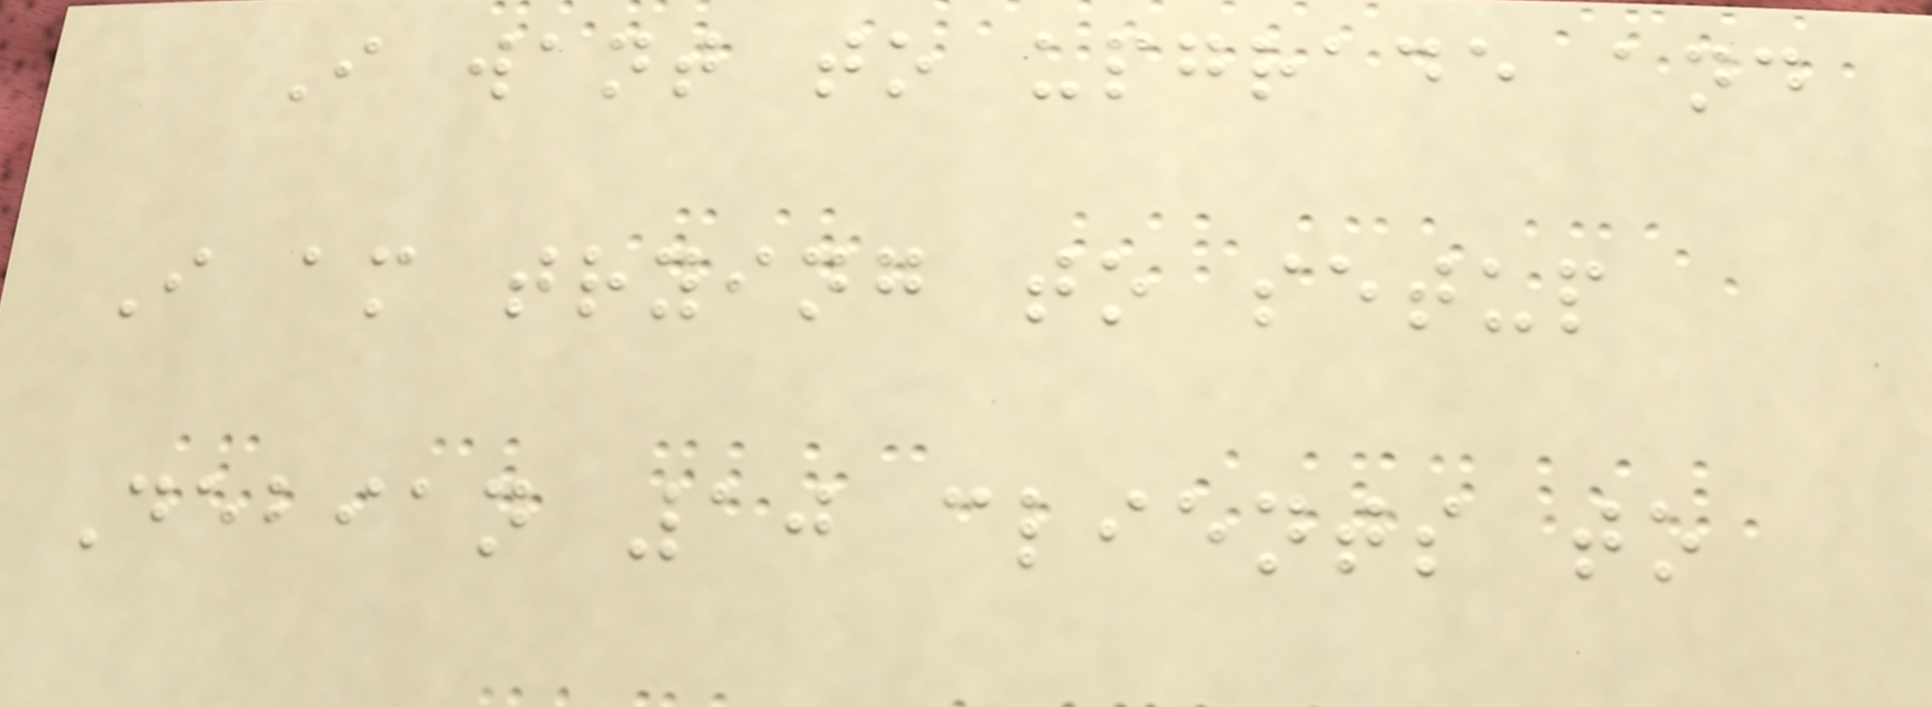I want to upgrade and
I am trying to setup
Debian 10 clients to
